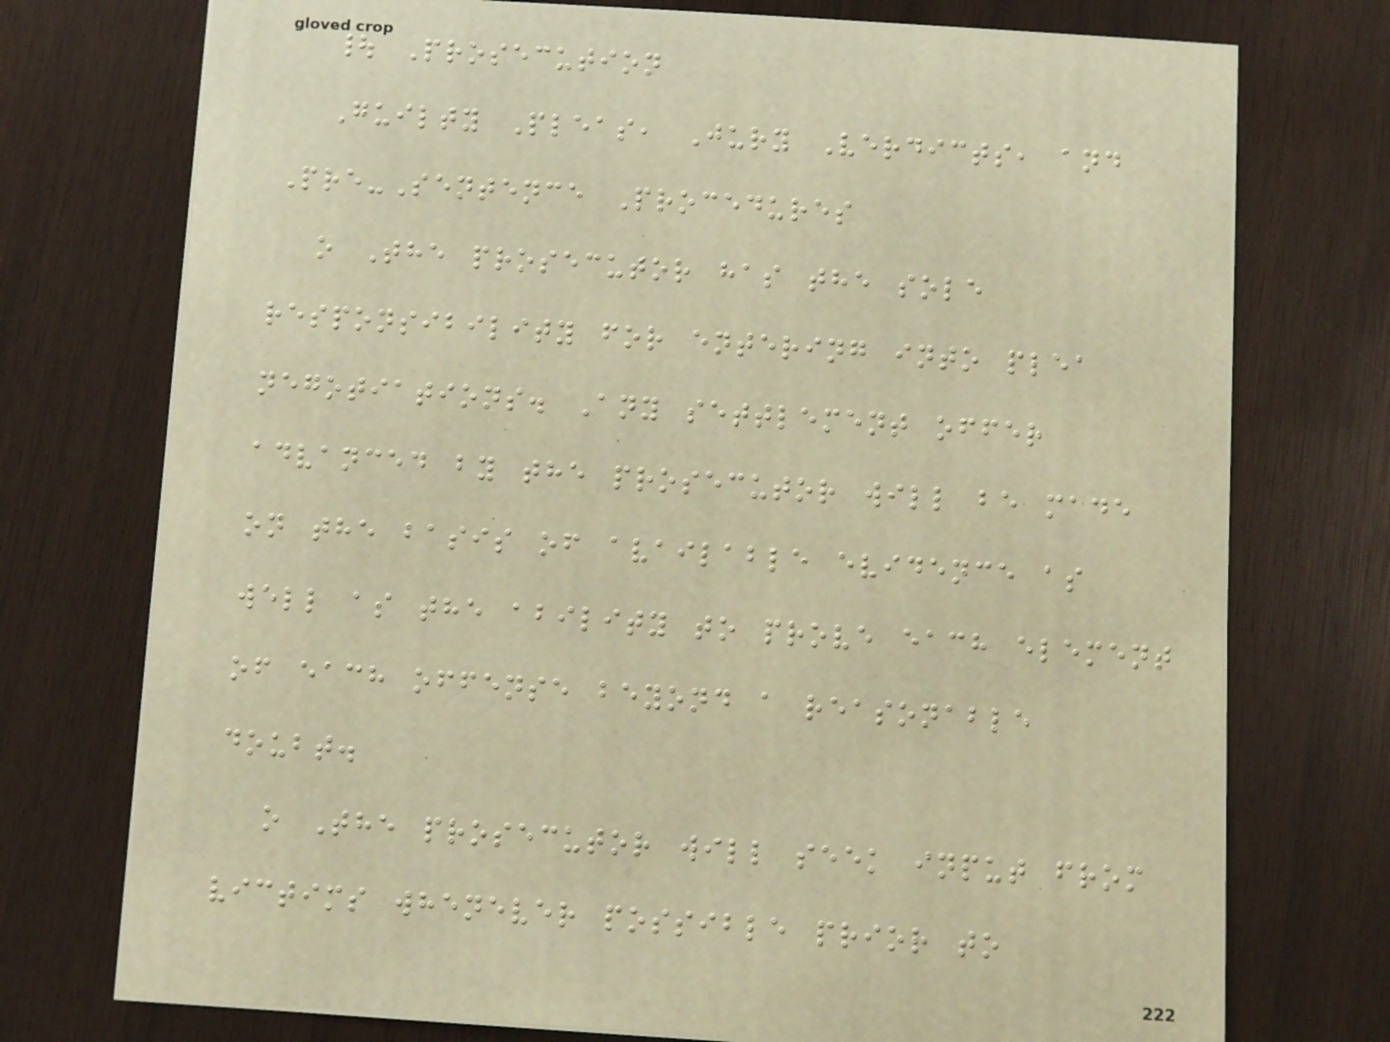| Prosecution
Guilty Pleas, Jury Verdicts, and
Pre-Sentence Procedures
o The prosecutor has the sole
responsibility for entering into plea
negotiations. Any settlement offer
advanced by the prosecutor will be made
on the basis of available evidence as
well as the ability to prove each element
of each offense beyond a reasonable
doubt.
o The prosecutor will seek input from
victims whenever possible prior to
